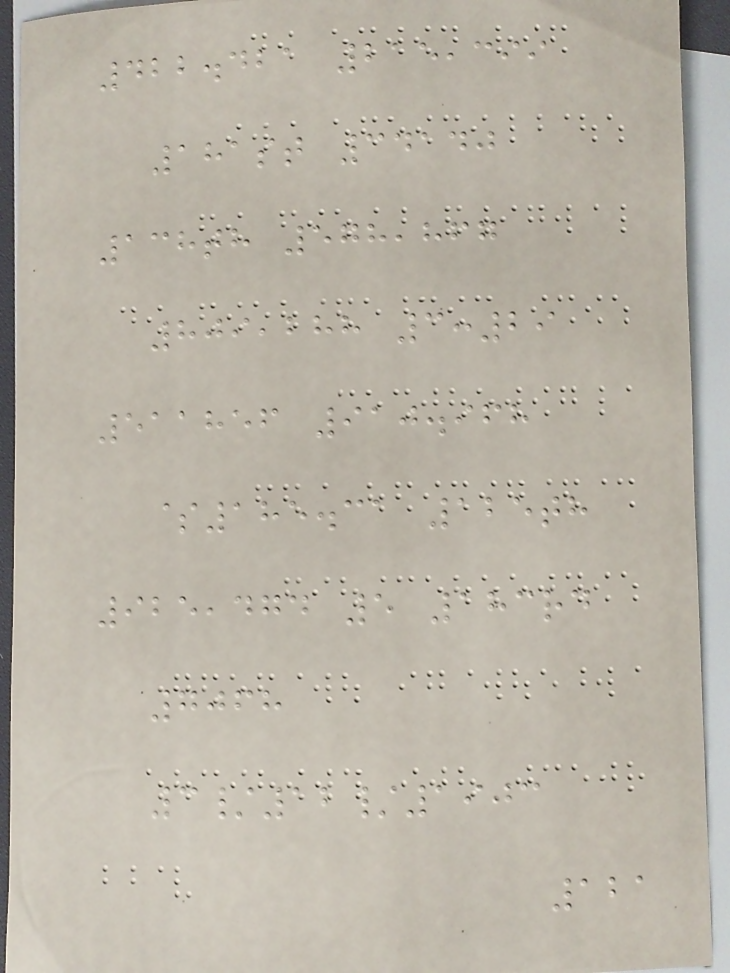422.421 215,399
181st 34140
138th 578,867
809,288 3:29
511856 910.968
$185.31 125th
925,474 5 183rd
7068
3/12/1903
121
